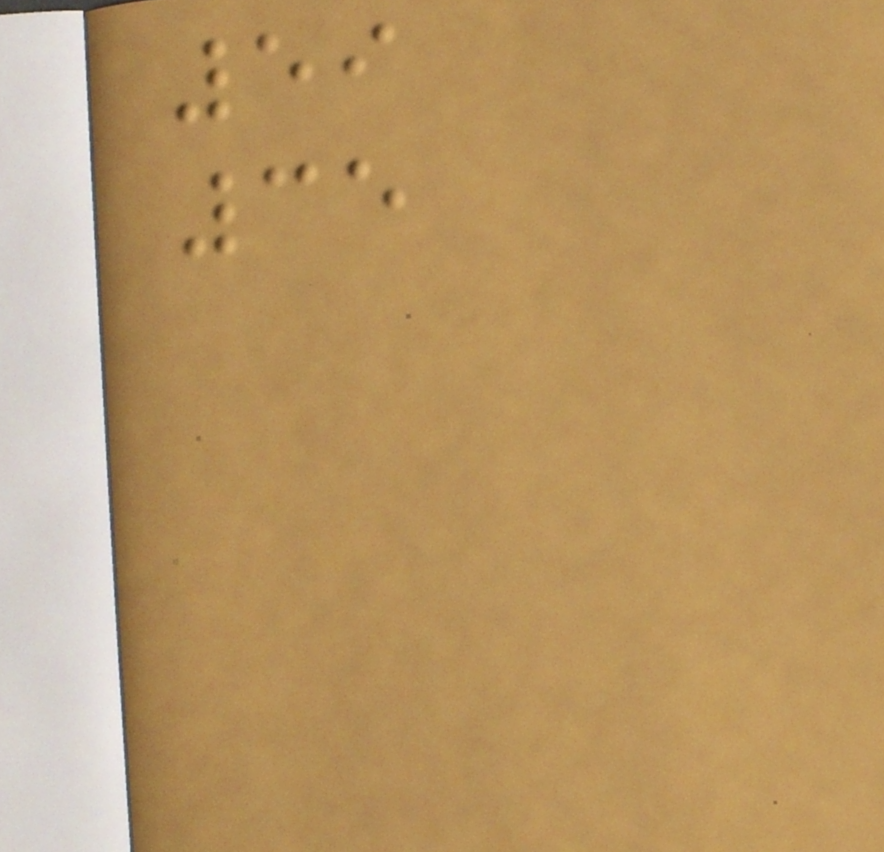59
35
